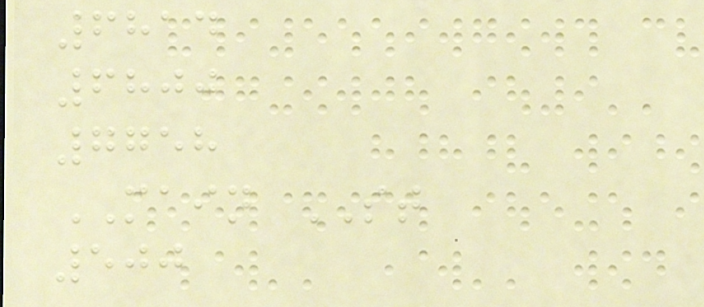6814
6800
7758
MAIN ST
500
